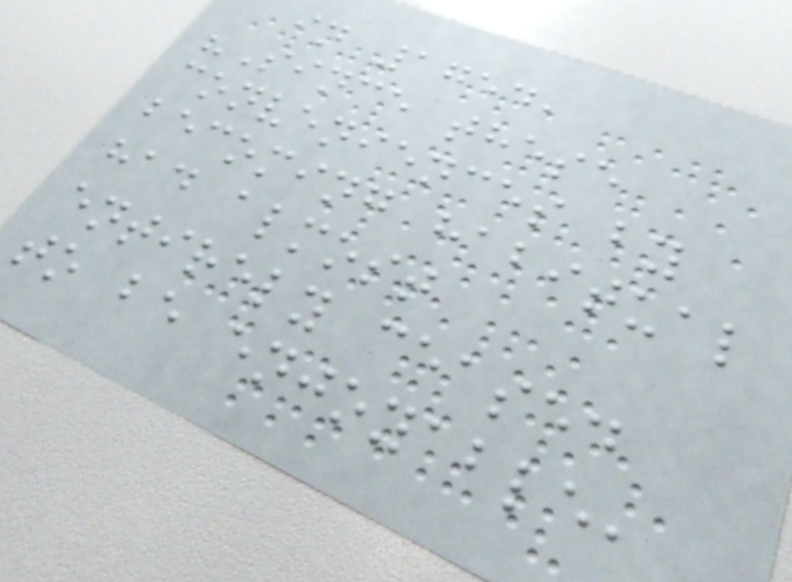in 1754,
"Since these
conveniences by
becoming habitual
had almost
entirely ceased
to be enjoyable,
